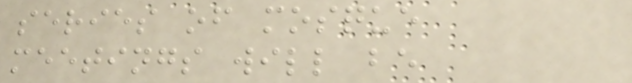series of mosque
meetings will be
